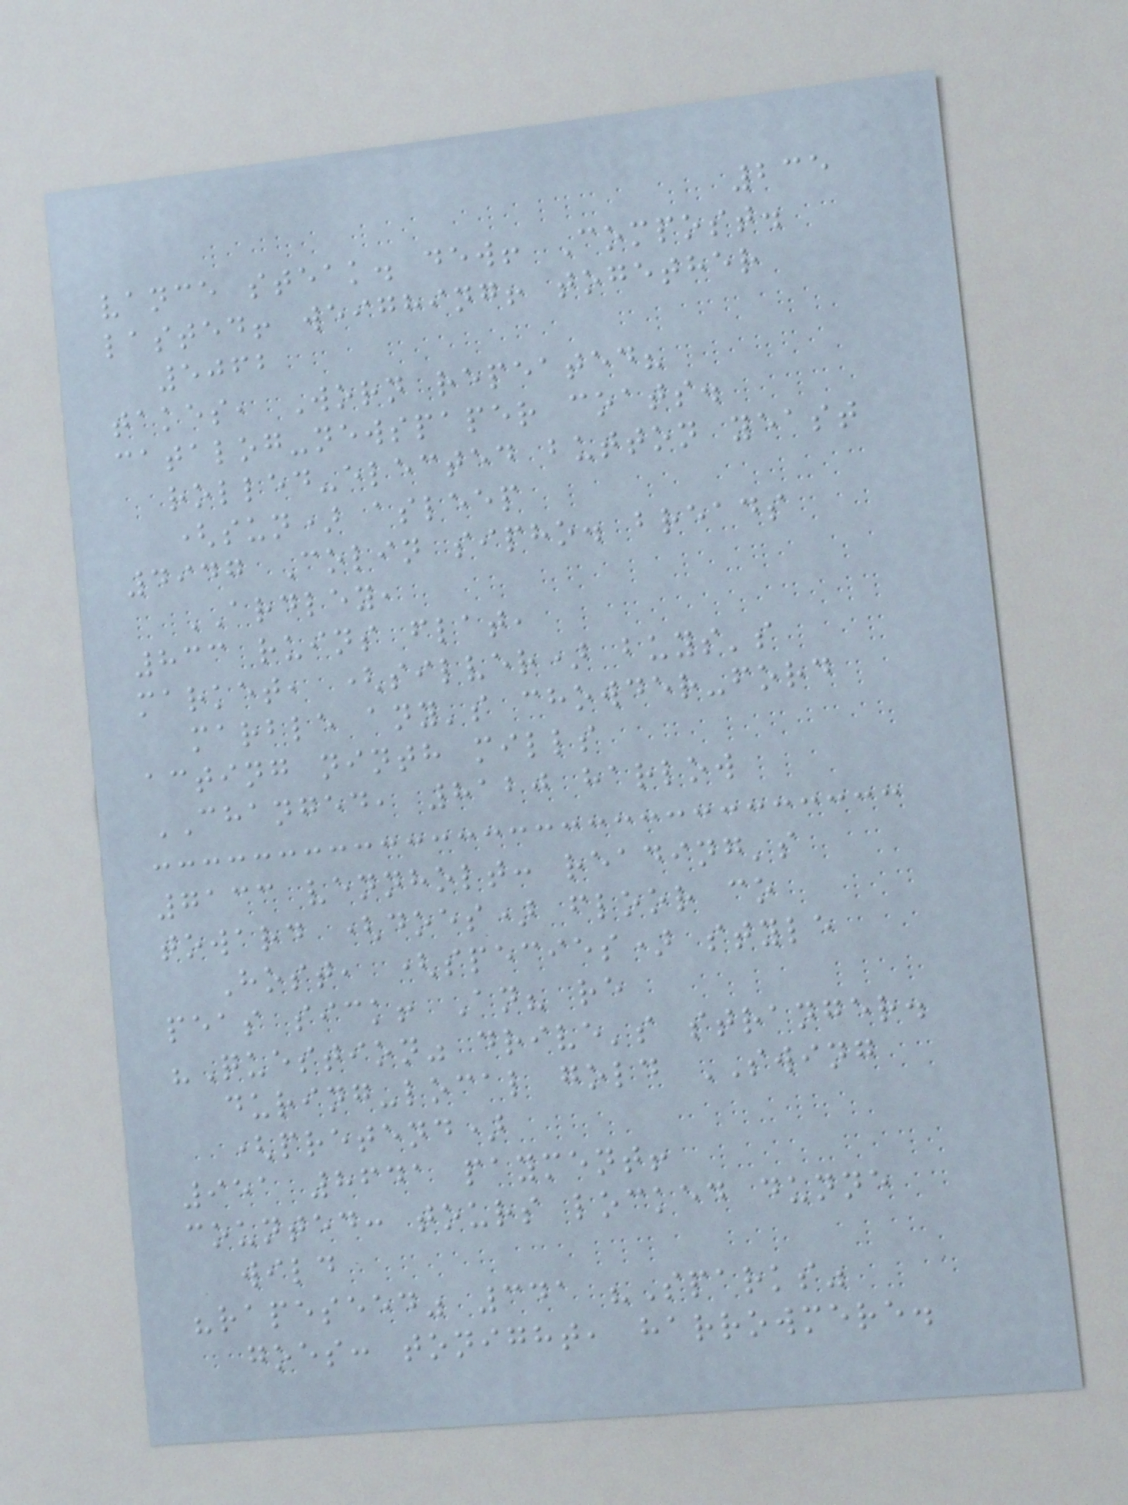235
vance steak. dew! Compost.
lasted! weighing! together
5062
takes, Worn repeated?
catalog-newspaper coats.
rolled-elected button yeast
(sun) asleep
4947 Colin sipho. breads
ARDLEY,
833 ruins flat,
market, (silver) buys's
marble any's chowder-ford
acting ninth mills
CHANGED, 8120 harlow
7133 vennholt: reading's
toward (does) floor co
Host, (species) style
peas sick! An? re
"Question" drive's stranger.
during-local gold SWING
(pretend)
951 8641 payment!
counted: tours locked dunne
wild
"rapeseed" 341 "Sparks"
goes: tonight, harrowmere.
